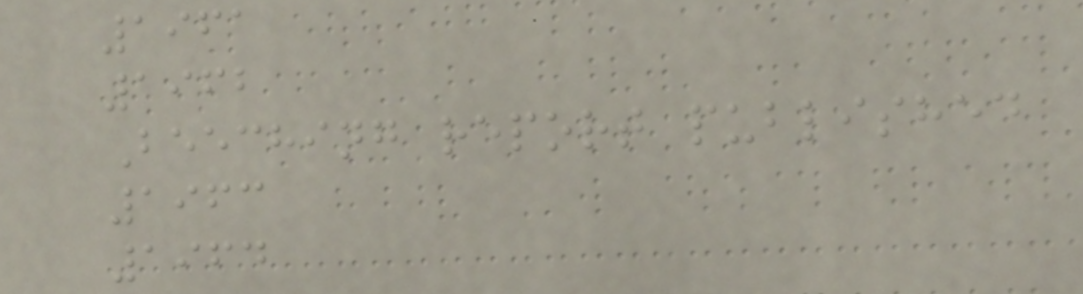1961
1962
Beeching report published
1963
1964
